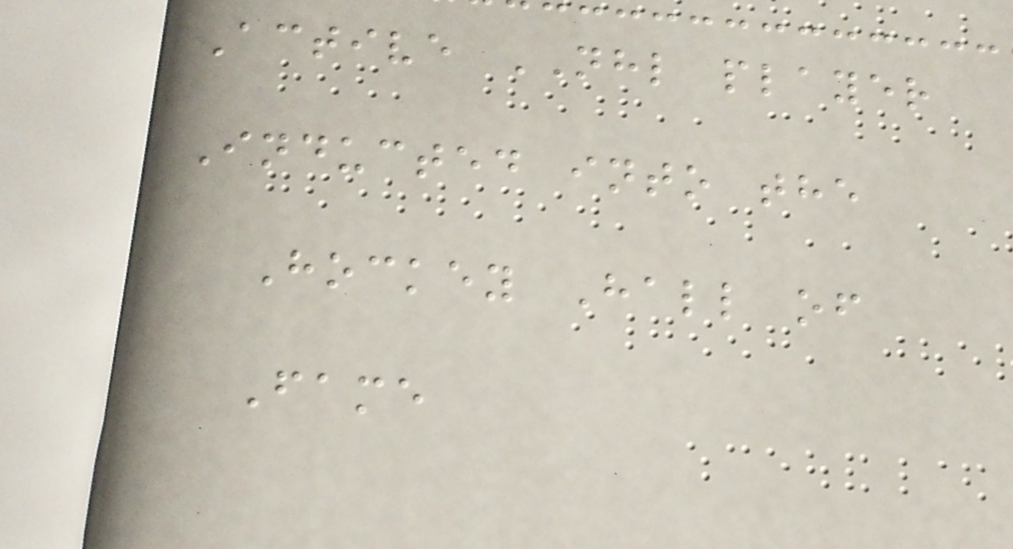Active NHL player
Inducted into the
Hockey Hall of
Fame
